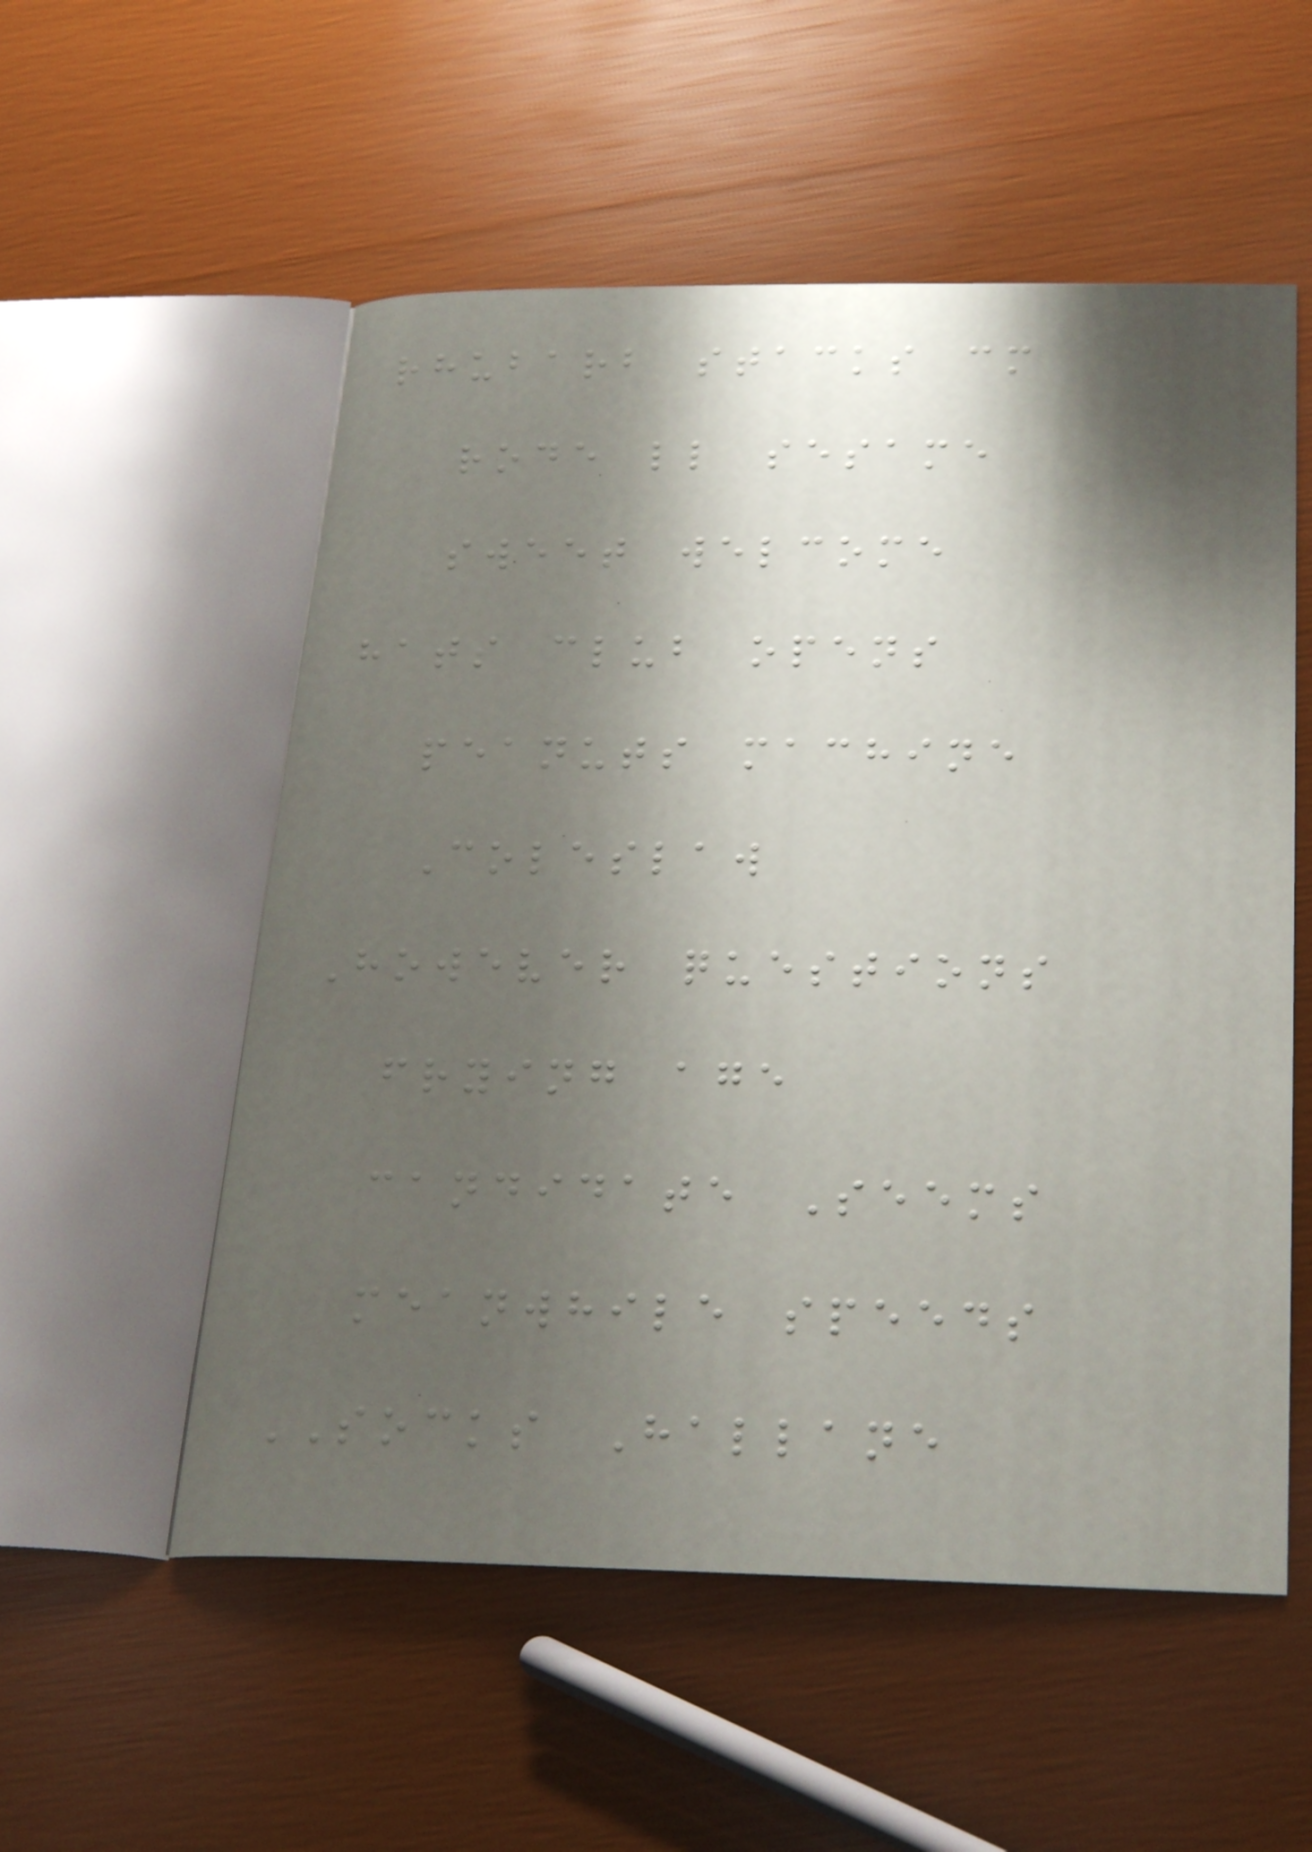rhubarb stacks cm
rode ll sesame
sweet welcome
hats club opens
peanuts machine
Coleslaw
However questions
frying age
candidate Seems
meanwhile speeds
SOCKS Hallane
